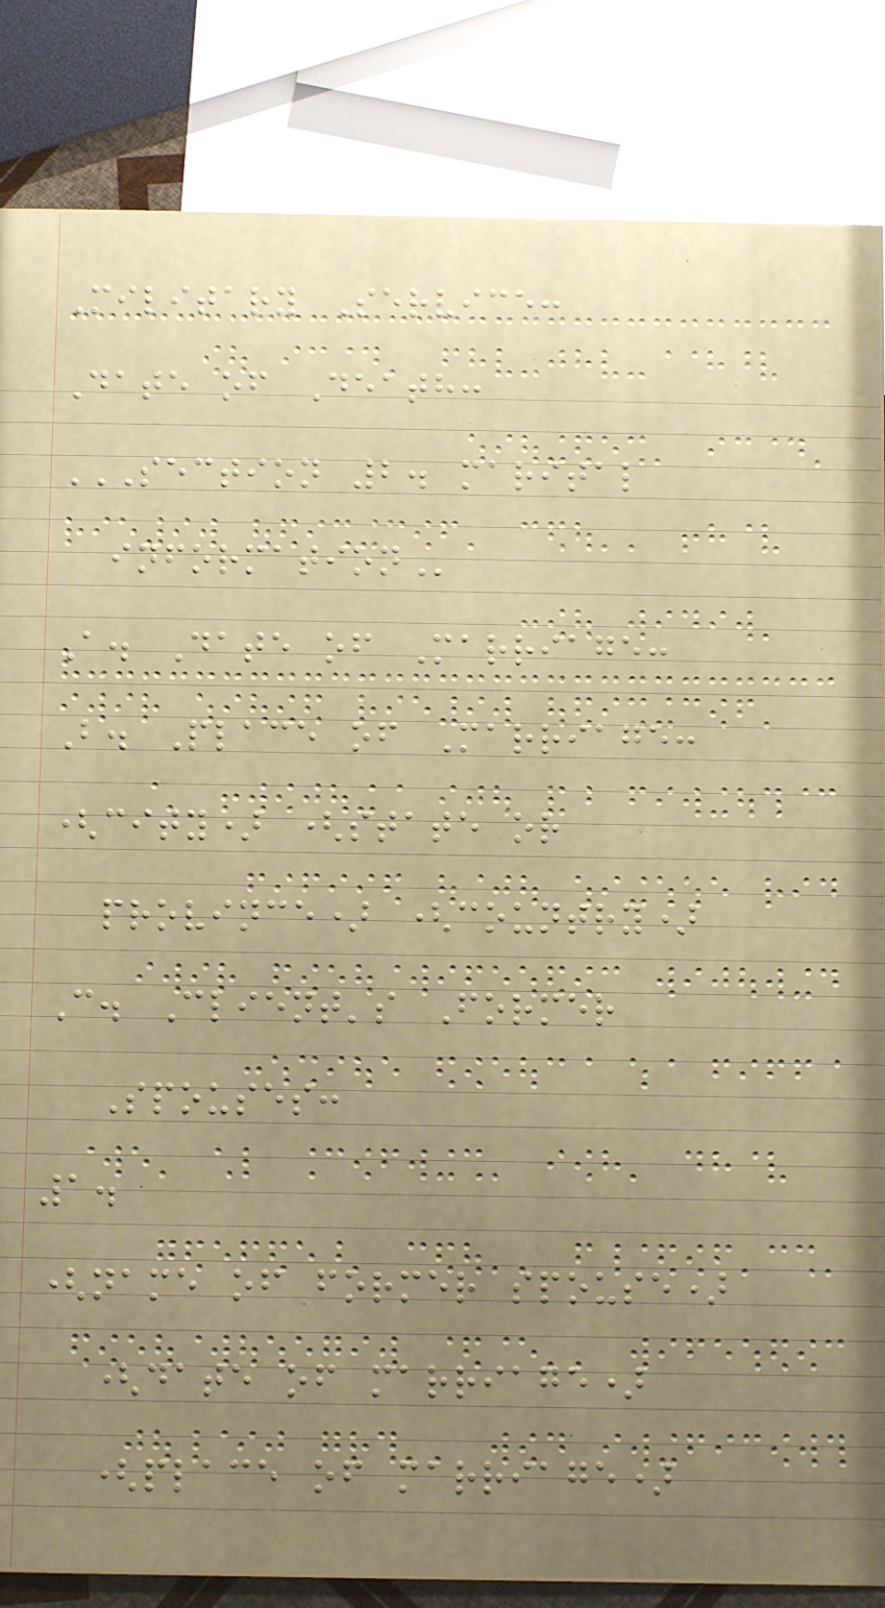Military Service:
Date of Death:
SECTION 2. MARITAL
INFORMATION
A. Date of Marriage:
B. Place of Marriage:
(city) (state or
province) (country)
C. Client's Former
Spouses:
1.
(name of former spouse)
(date of marriage)
(place of marriage)
